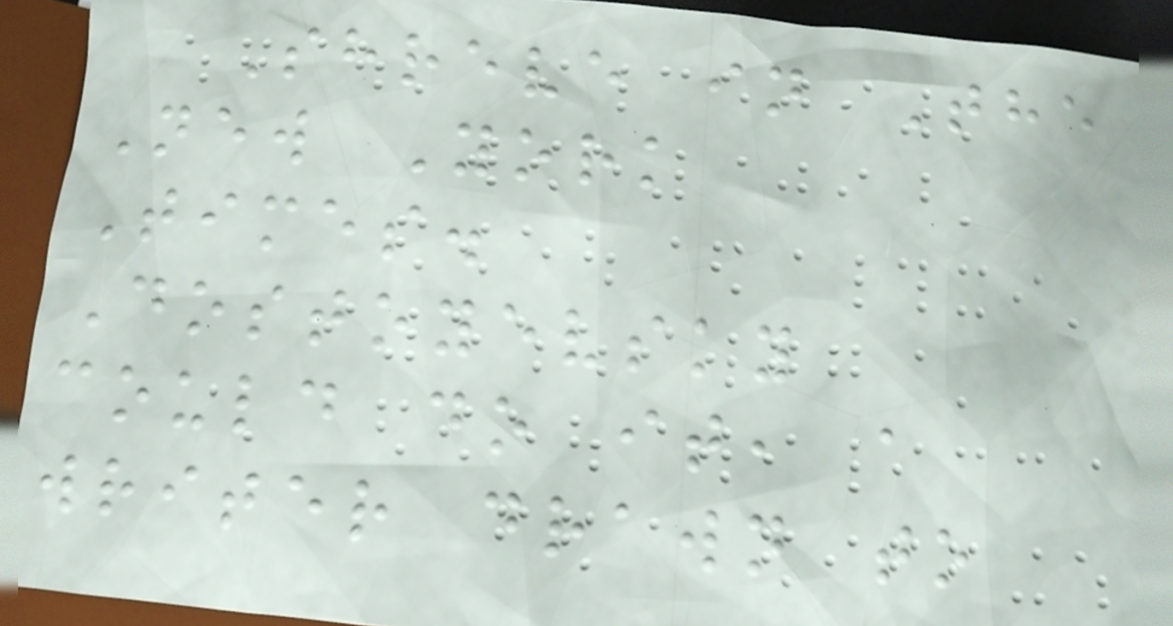Shreve in The
New York
Times.
Dostoyevsky
could do it, a
writer drawn to
